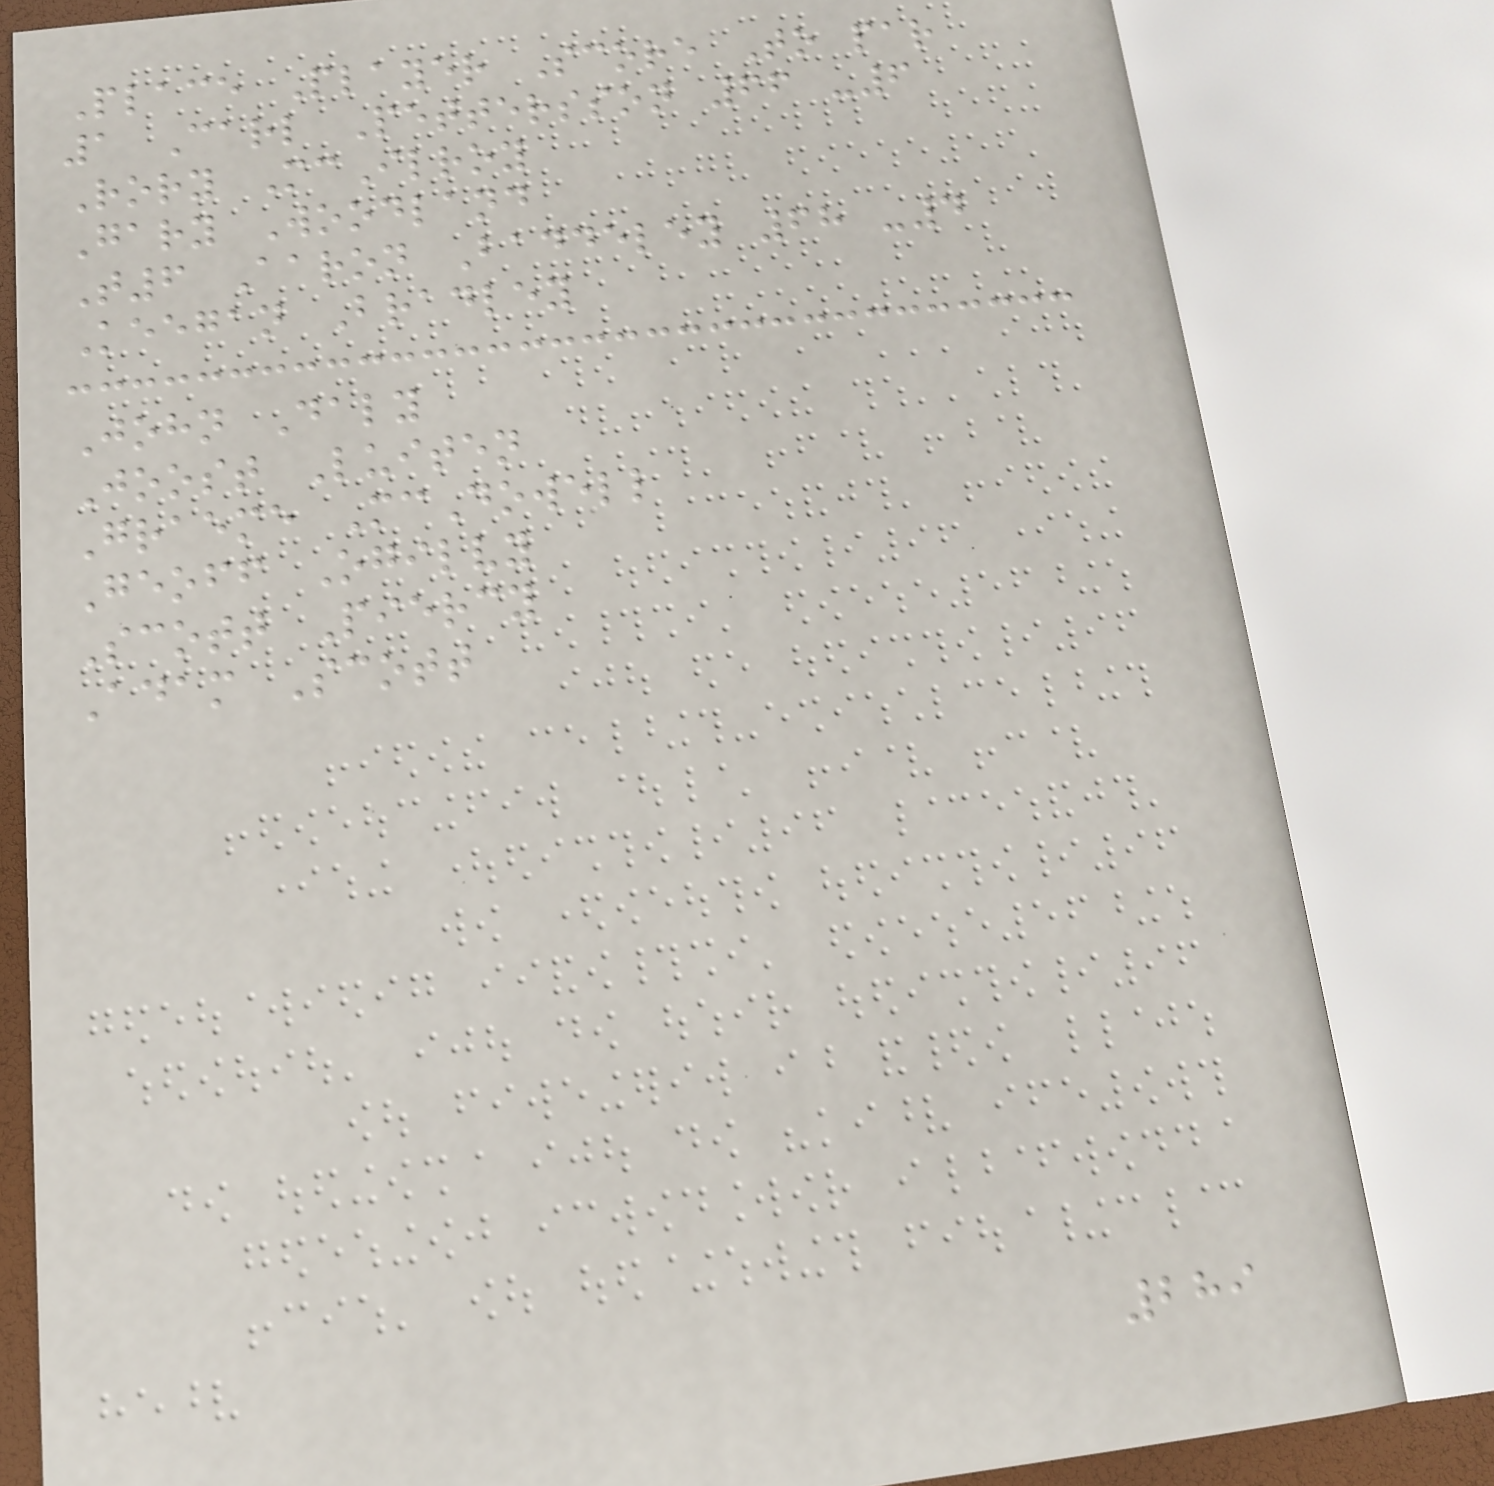Place Player Score To par
1 Carl Pettersson 66 -6
Rory McIlroy
Gary Woodland
T6 Aaron Baddeley 68 -4
Keegan Bradley
John Daly
Joost Luiten
Graeme McDowell
Geoff Ogilvy
Scott Piercy
Adam Scott
289
